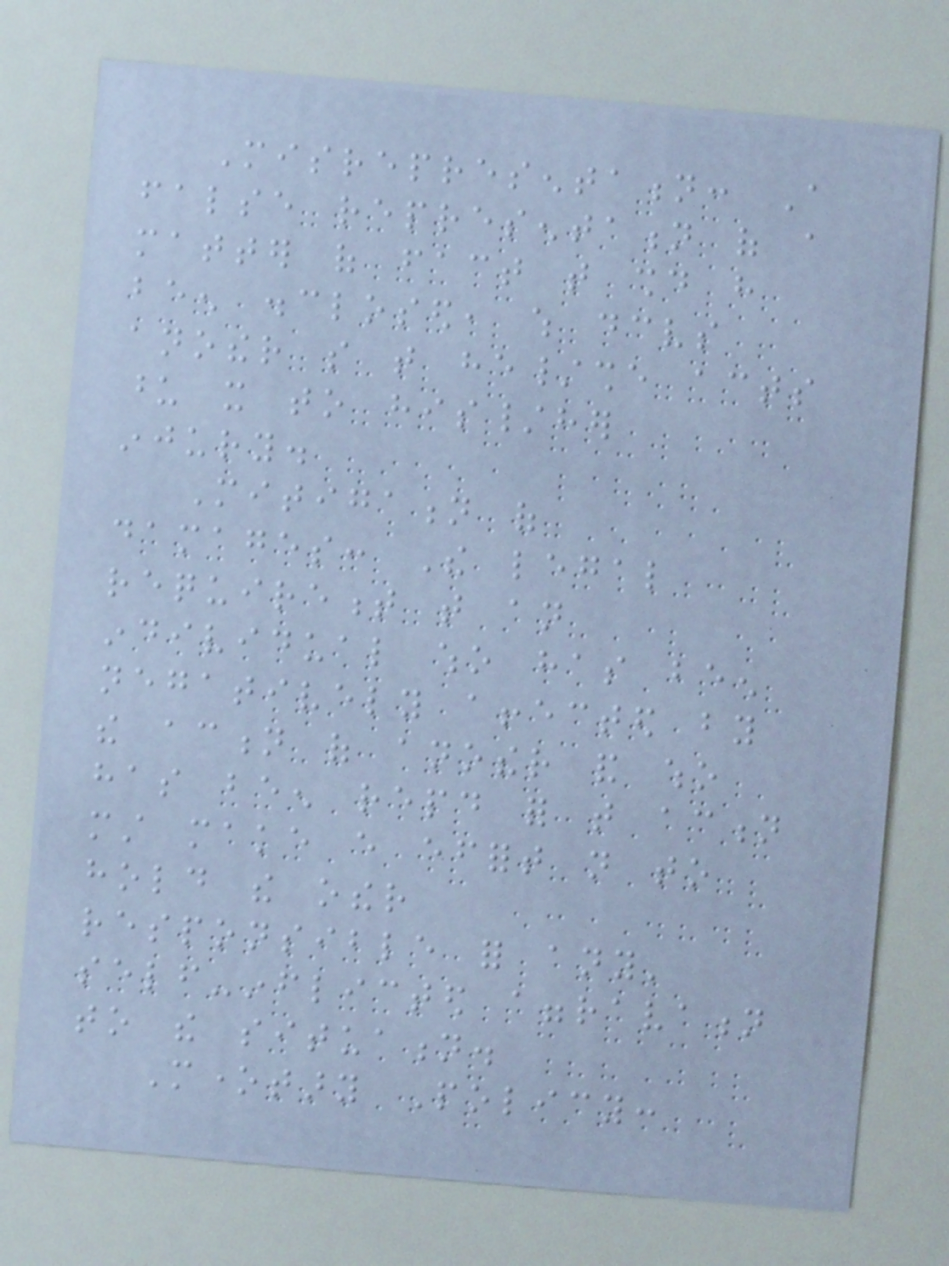Misrepresentation: A
false representation of a
matter of fact that should have
been disclosed, which deceives
another so that he/she acts
upon it to his/her
injury.
Mitigation of
damages: The legal
requirement that an
individual who has been
negatively affected by
the action of another and who
has been repaid for that action
must make every effort not to
hold the other
responsible for any'
self-inflicted aggravation
to the situation.
Monetary Policy:
